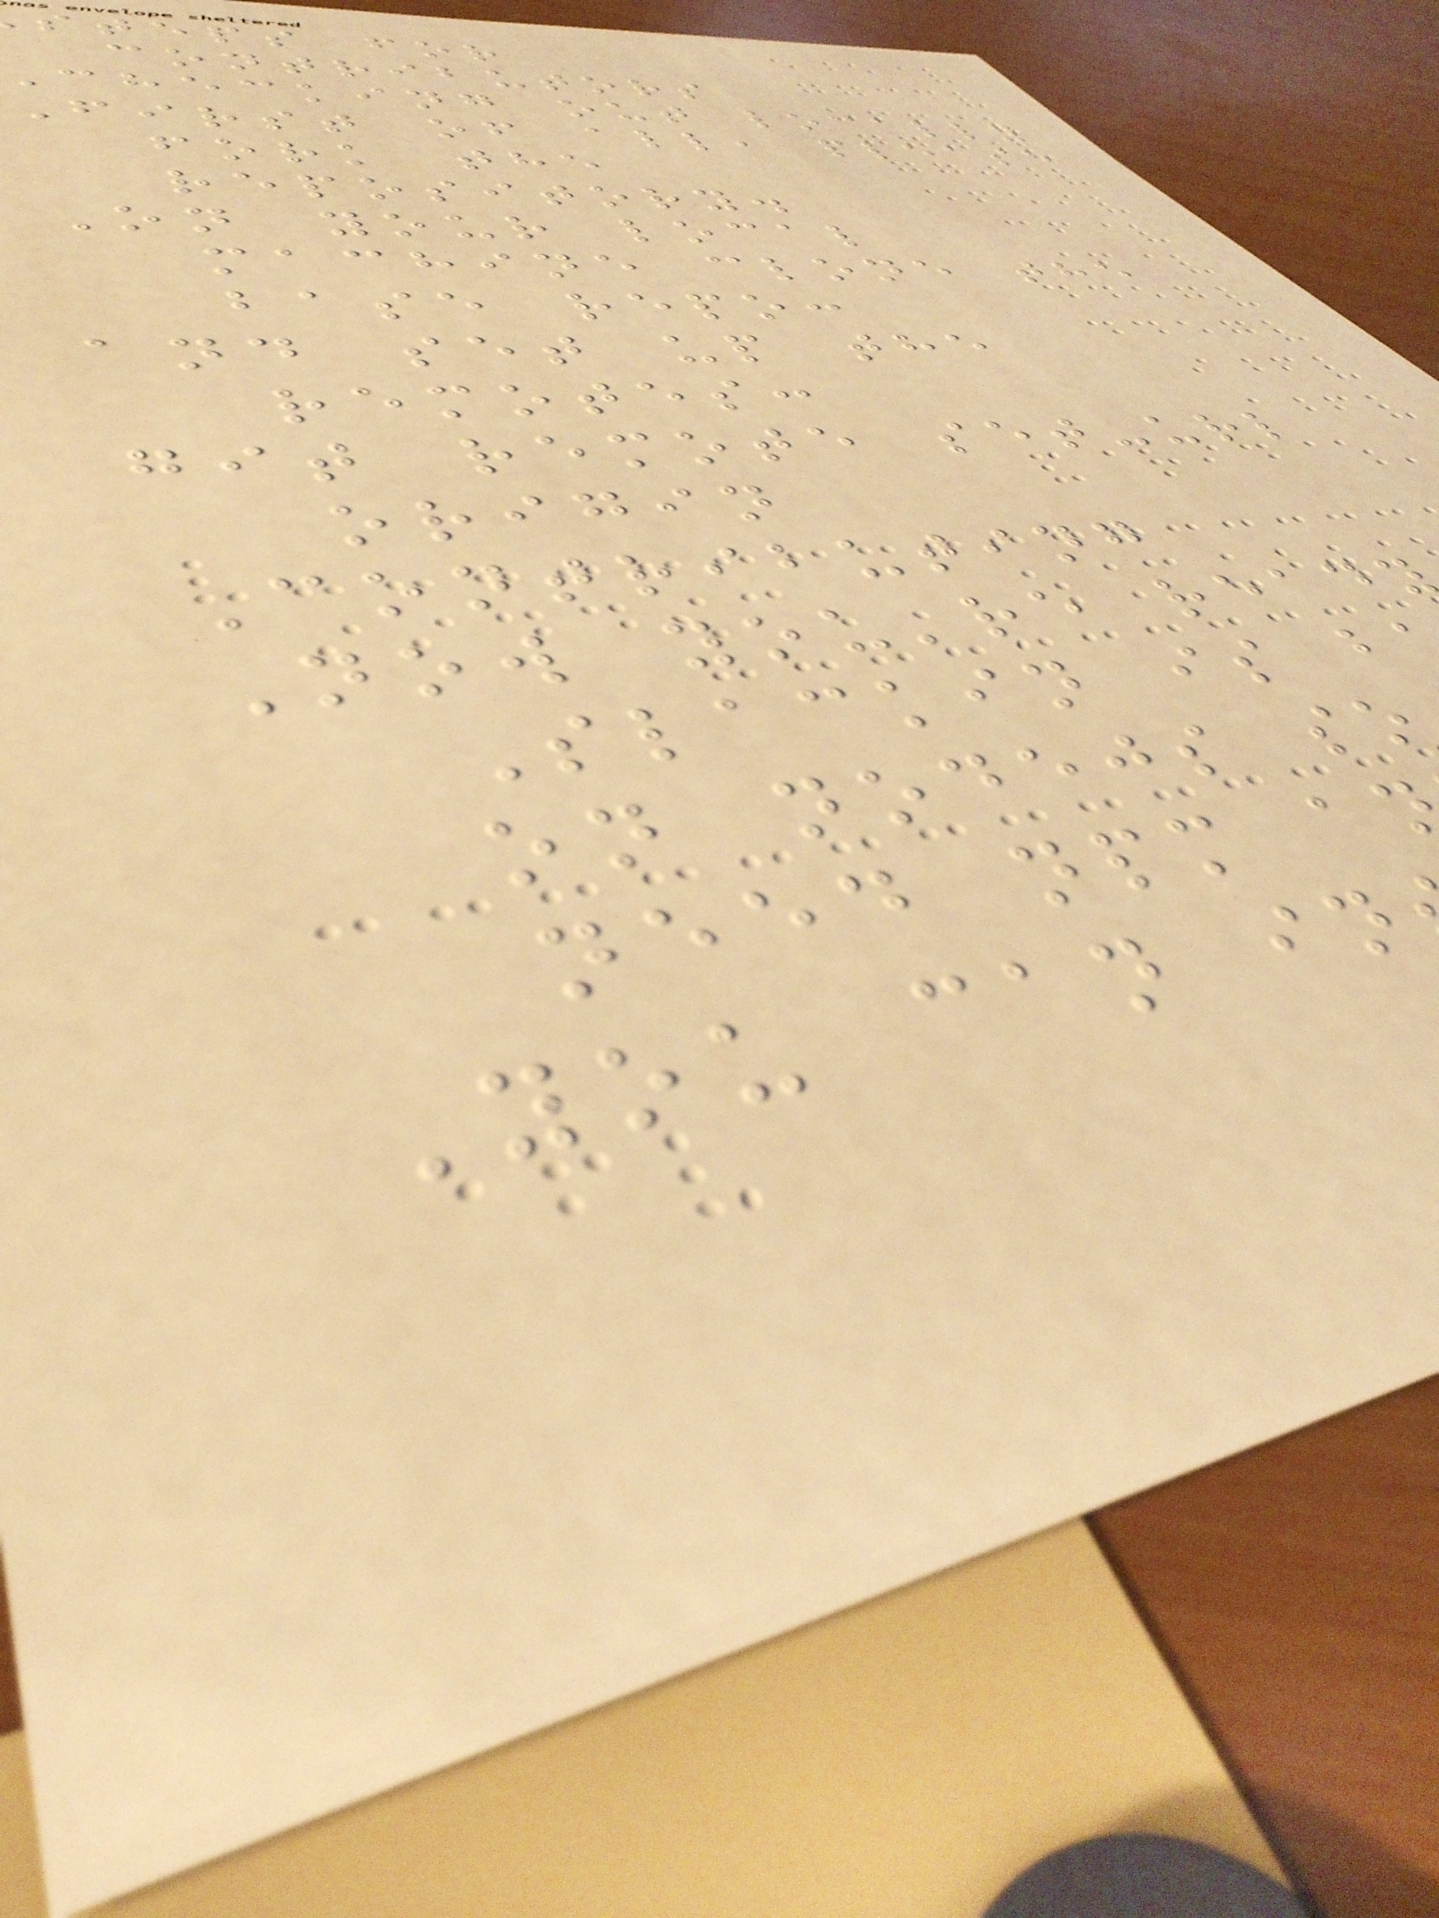steps for
contributors
checking out locally
First of all, please
fork the
repository.
On your local
machine clone the
base repo:
and set up the
remotes:
git remote set-url
origin
Contributing
Now you're ready
Slackin is b
on nodejs so
need npm a
You can in
